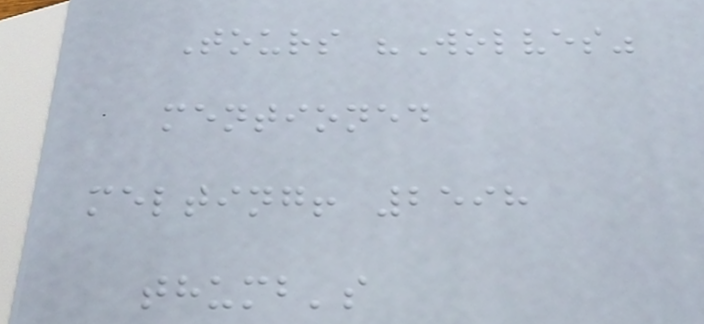Tours "Wolves"
mentioned
melting! 2598
thumb's
